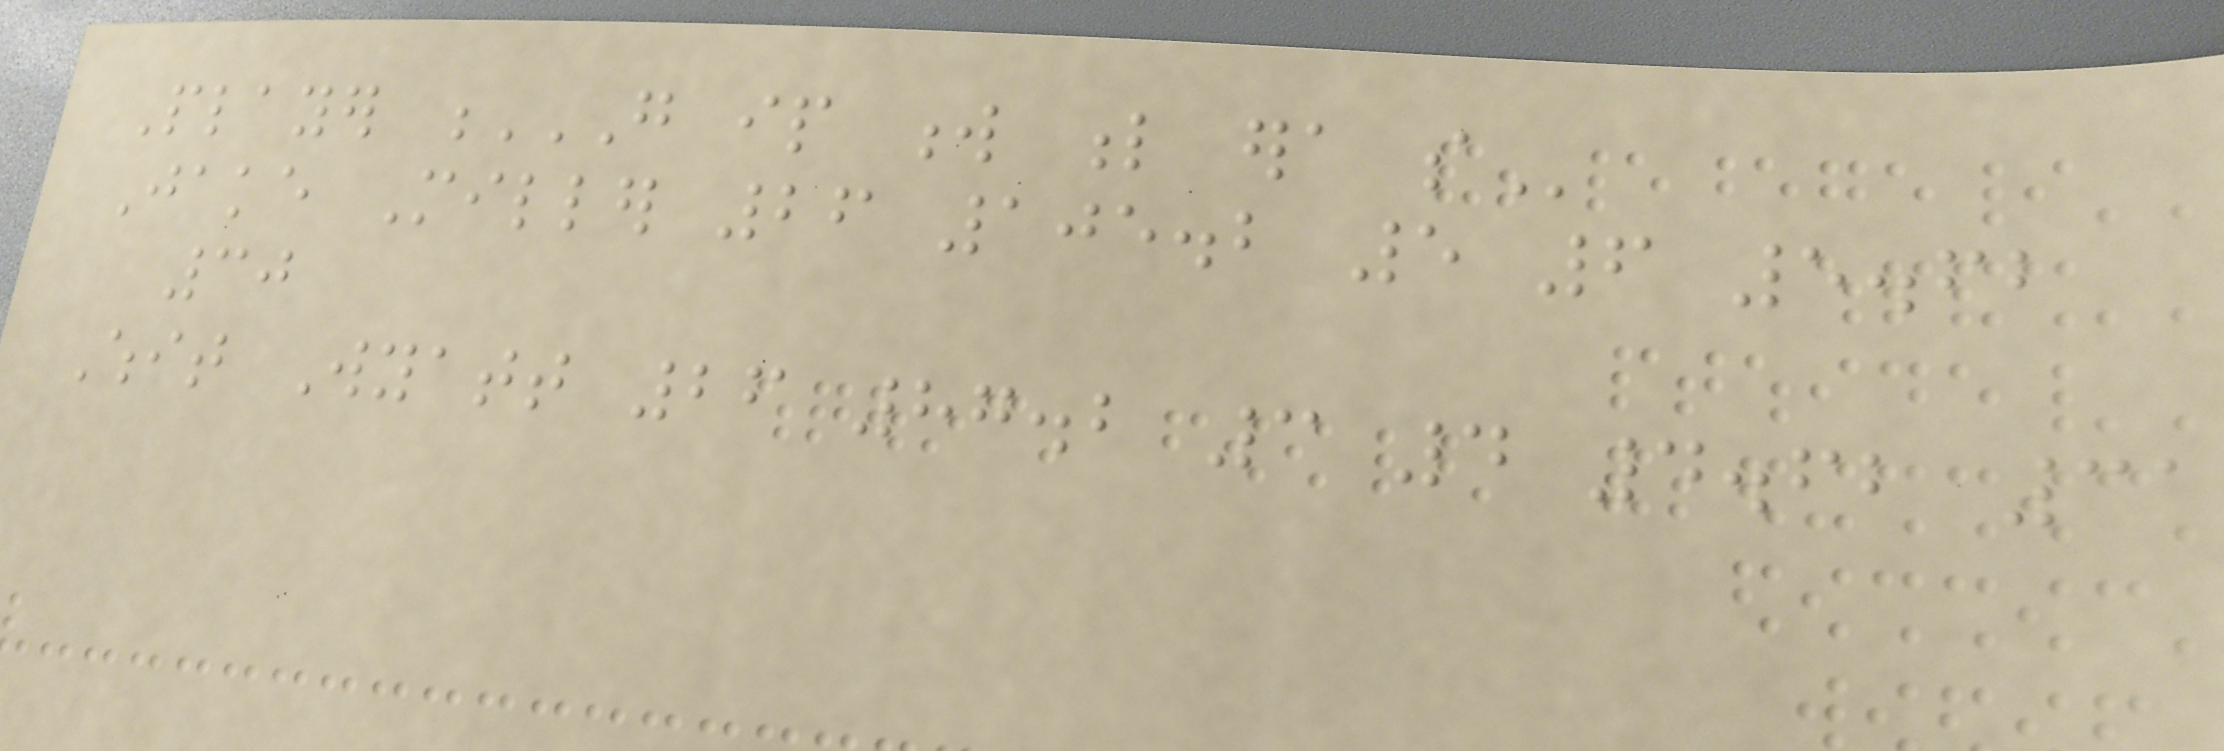Player G IP W L ERA SO
Jake Miller 26 105.2 5 6 5.62
30
Whit Wyatt 26 87.2 3 4 4.62 31
